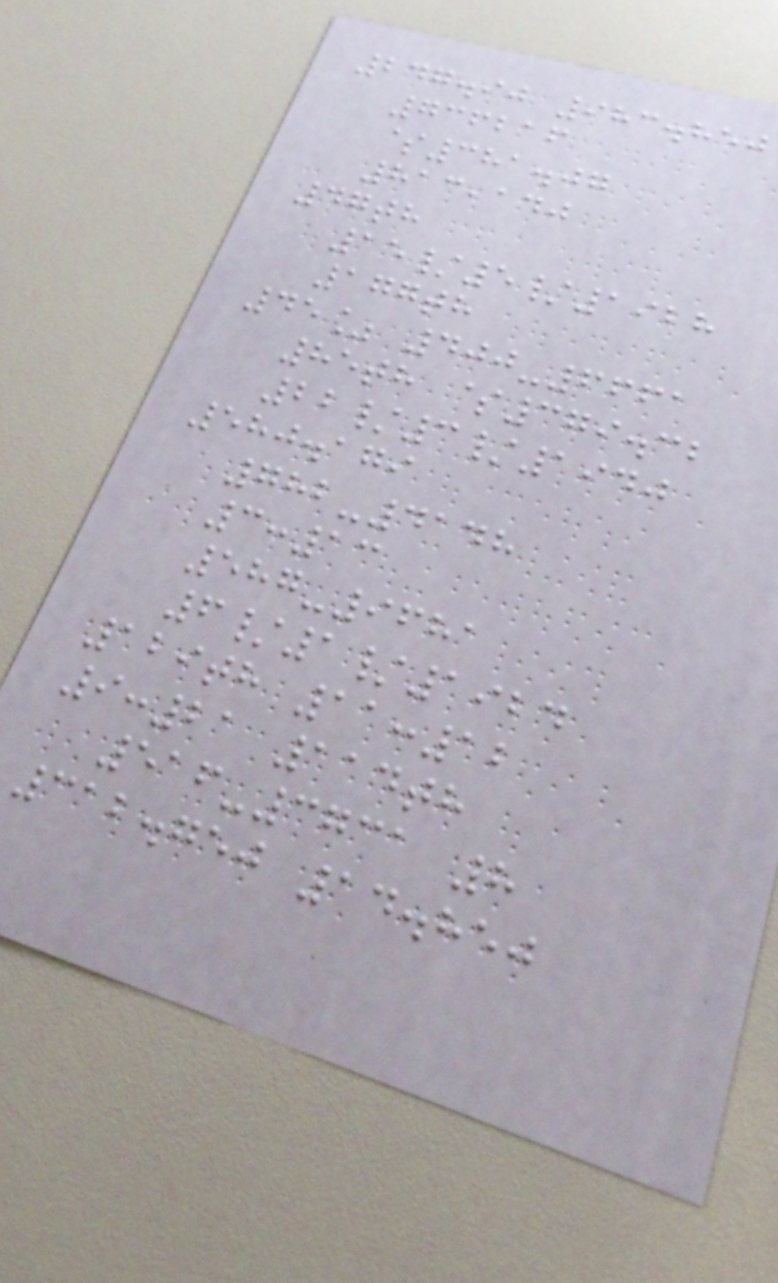247.90 983.850
736216
$381.07
813,140
47th
15/5/1928
177th
45% 400-6661
85th $379.32
22/3/1940
580.179
782-4148
3:13
587-9681
6/1/1924
129th 11:12
9:21 114th
516-3731 8
312.750 14.850
